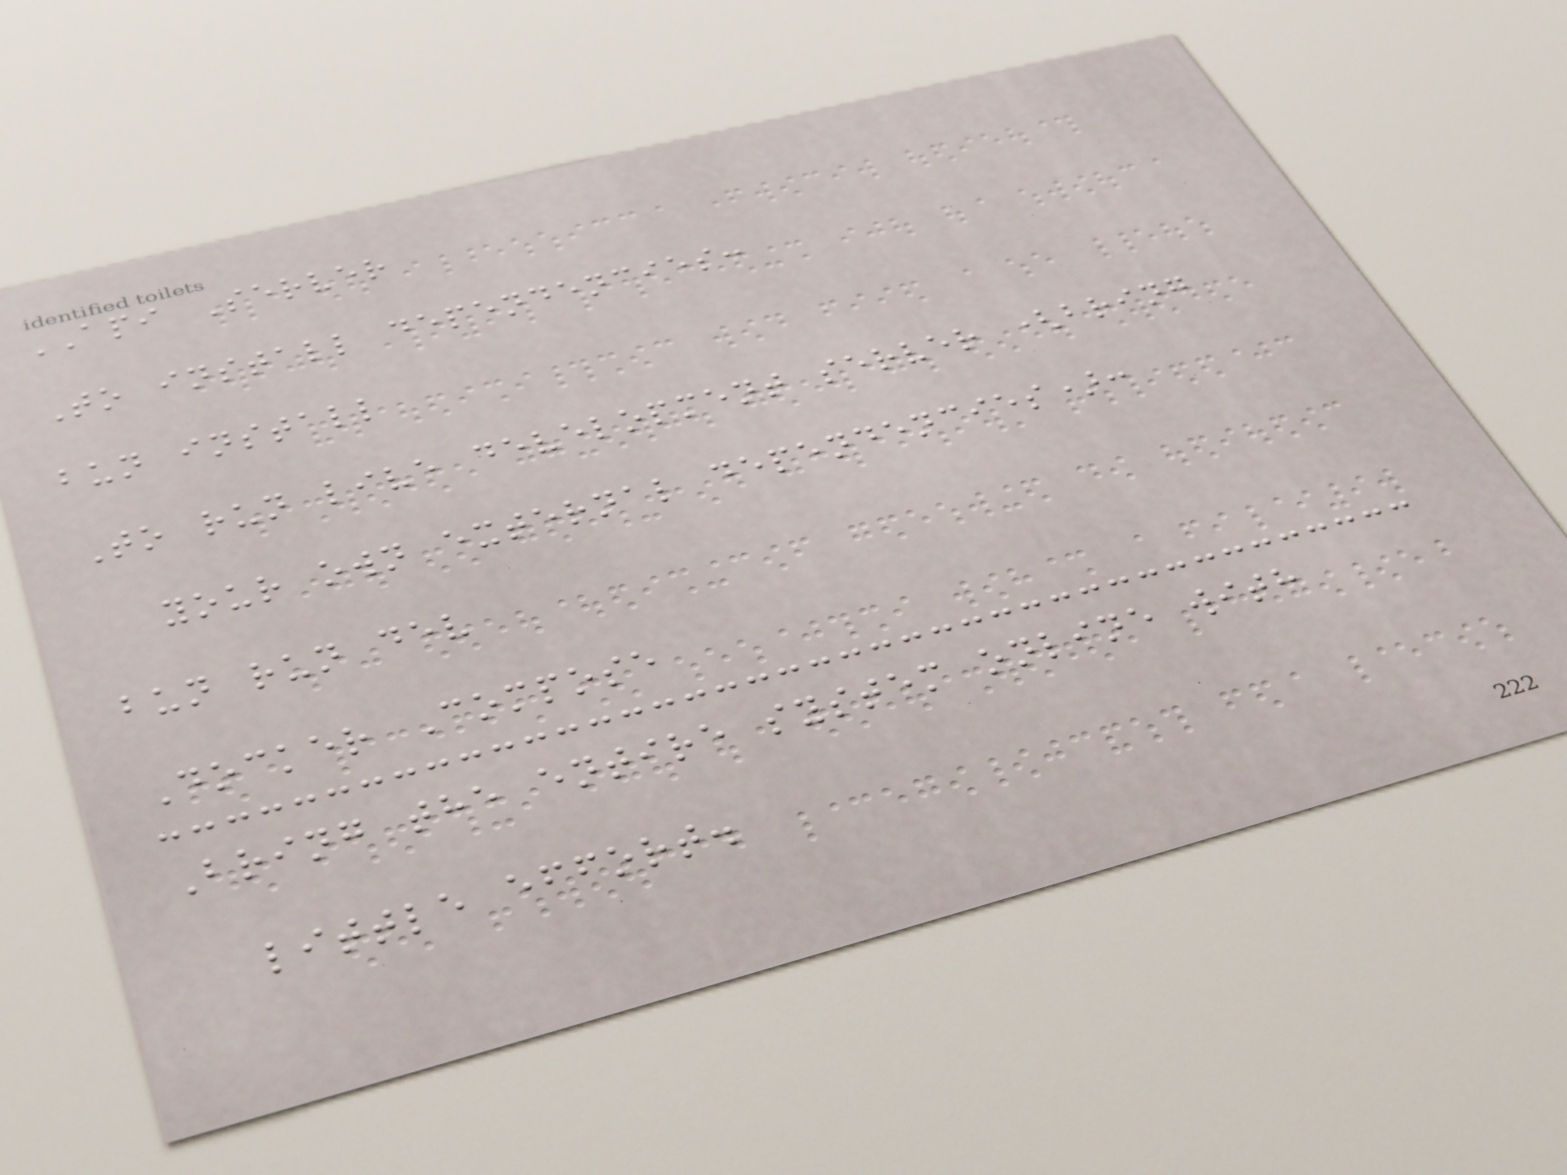API Server
To install dependencies:
bun install
To run live development server (bring
your own external dependencies):
bun run dev
Docker Compose
Bring the entire system online with
little effort.
